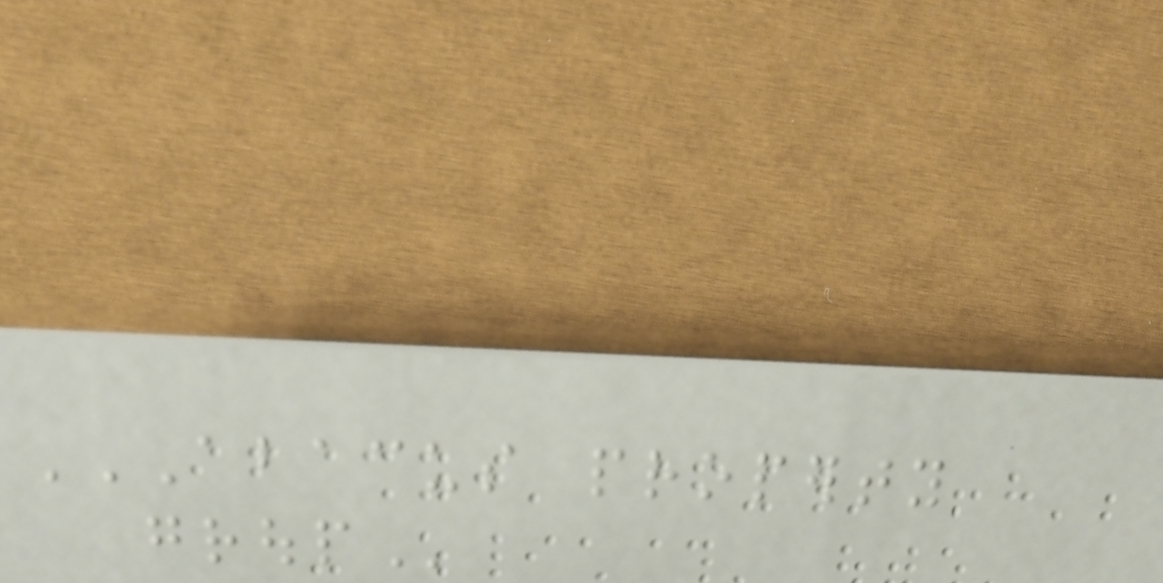ABACUS PROPERTY
GROUP
